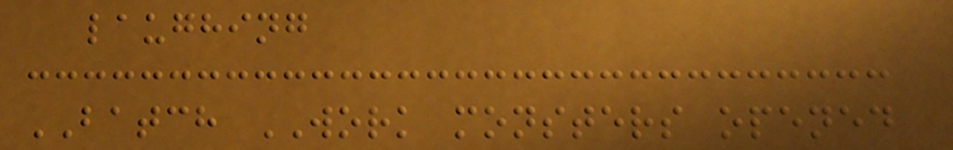laughing
BATCH WORK monsters opened
